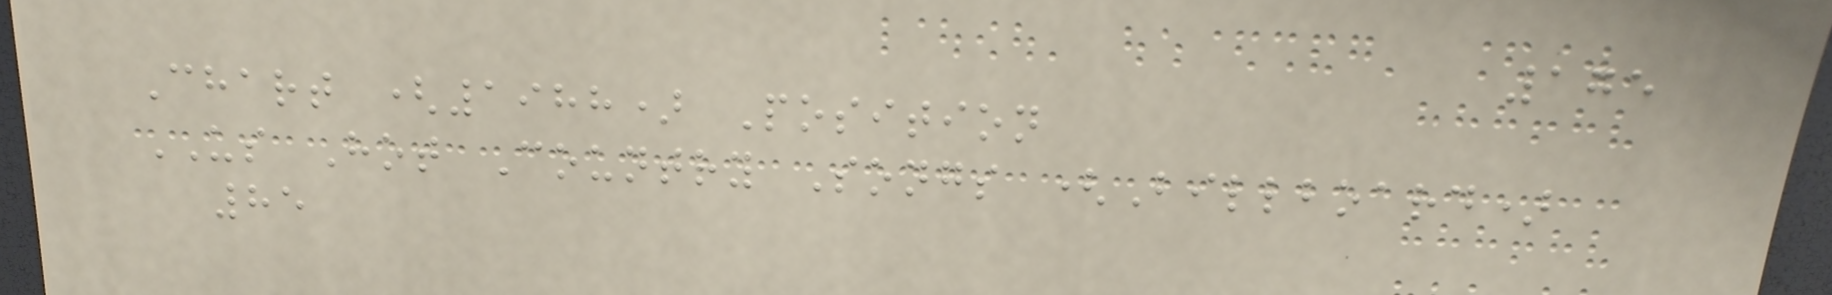175
Chart (1988) Position
US Hot Country Songs (Billboard)
85
